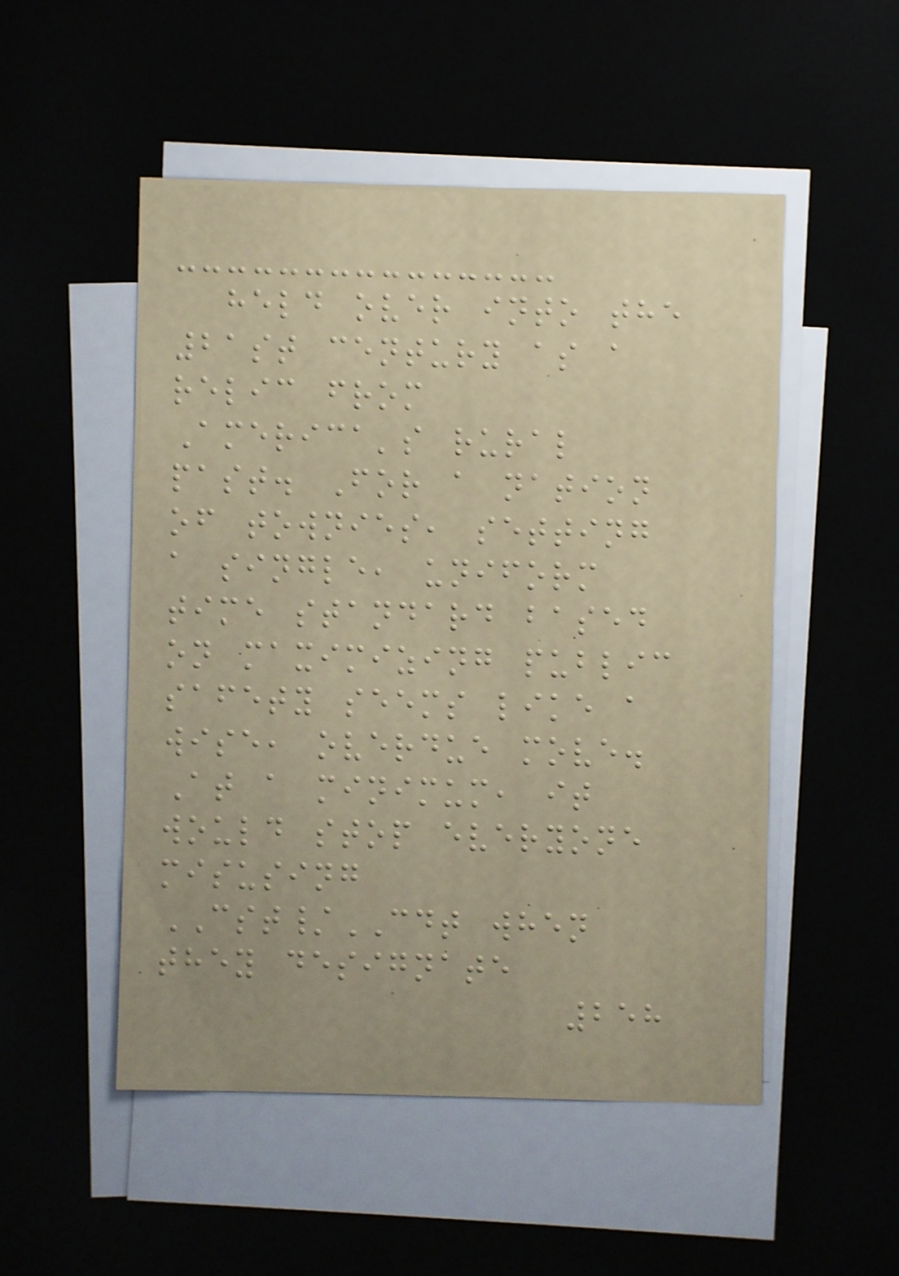held over into the
21st century as a
relic from
America's rural
past. For a nation
of townies, setting
a single, uniform
time standard based
on maximizing public
safety seems like a
wise, overdue move.
At a minimum, it
would stop everyone
misusing
CST/CDT when
they designate
258
